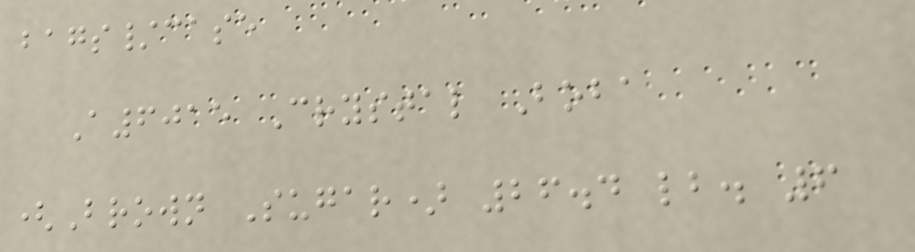bags/case
A6015 Crystal Boba
(Brown Sugar) 26.4 lb. 6
